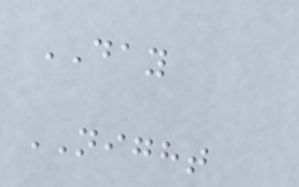DAY
NIGHT
